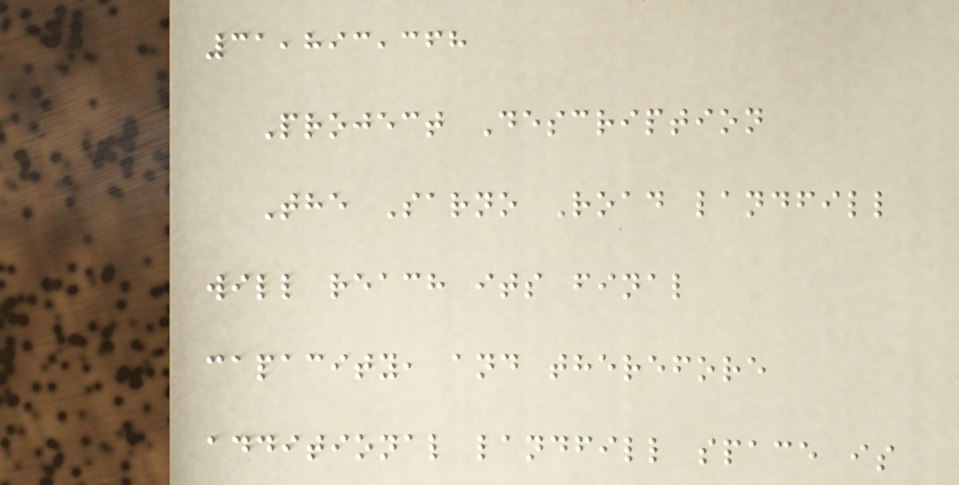31,893,368
Project Description
The Sarno Road landfill
will reach its final
capacity, and therefore
additional landfill space is
